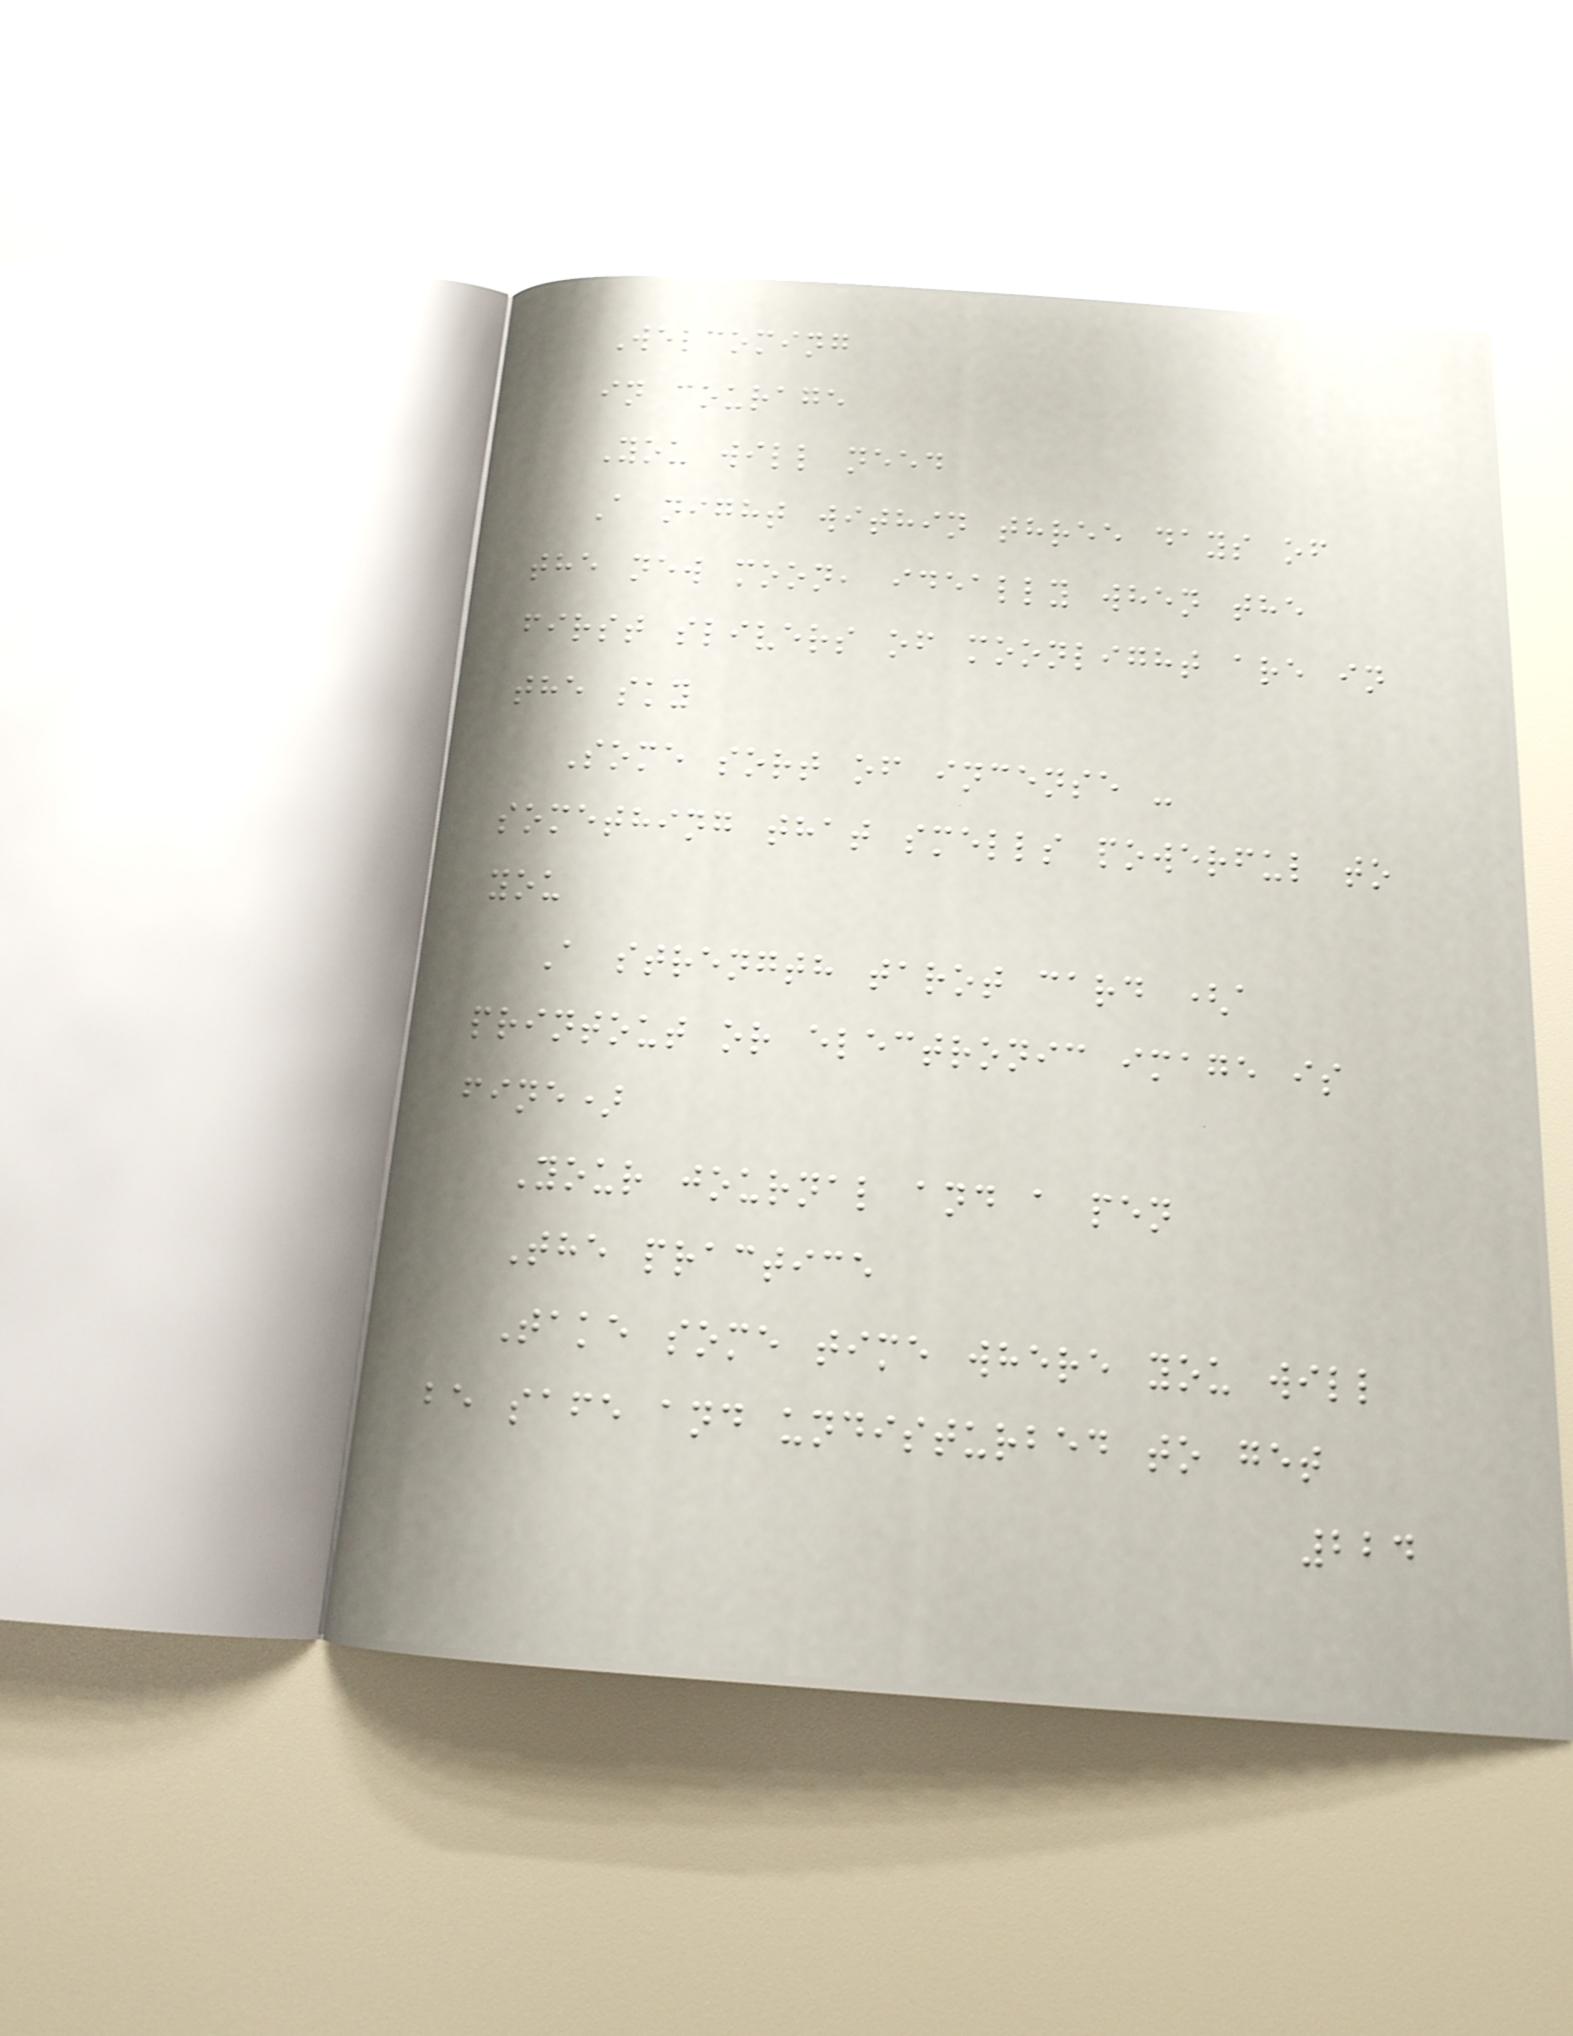Welcoming
in courage
You will need
A night within three days of
the new moon, ideally when the
first slivers of moonlight are in
the sky
Some sort of incense -
something that smells powerful to
you
A strength tarot card (a
printout or electronic image is
fine)
Your journal and a pen
The practice
Take some time where you will
be safe and undisturbed to get
224
